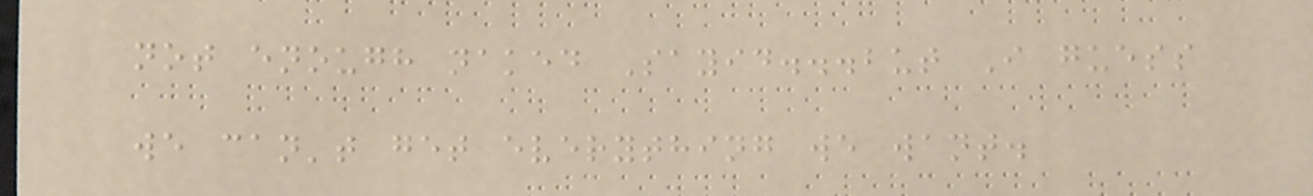not enough naked Sayid...but I guess
we can't get everything we want.
